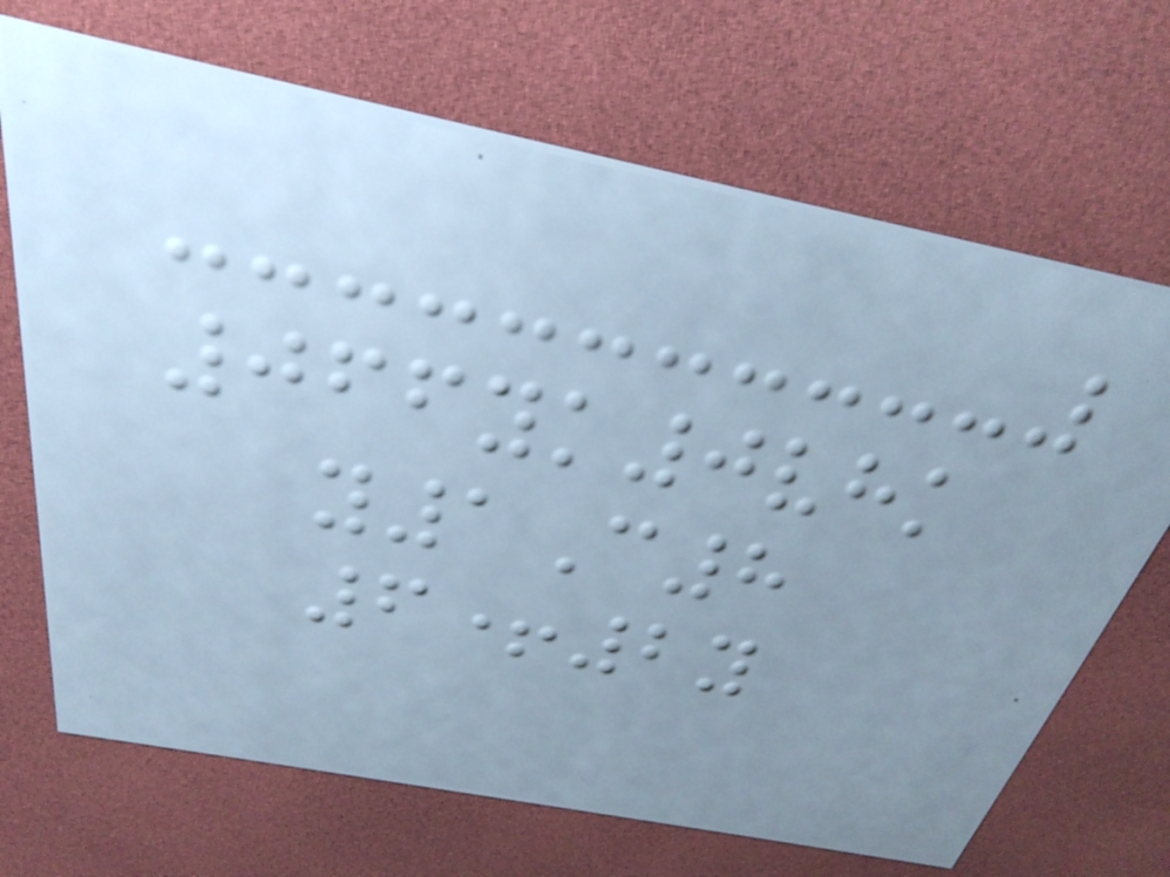066yk0vhk
y1C8
6+2y
